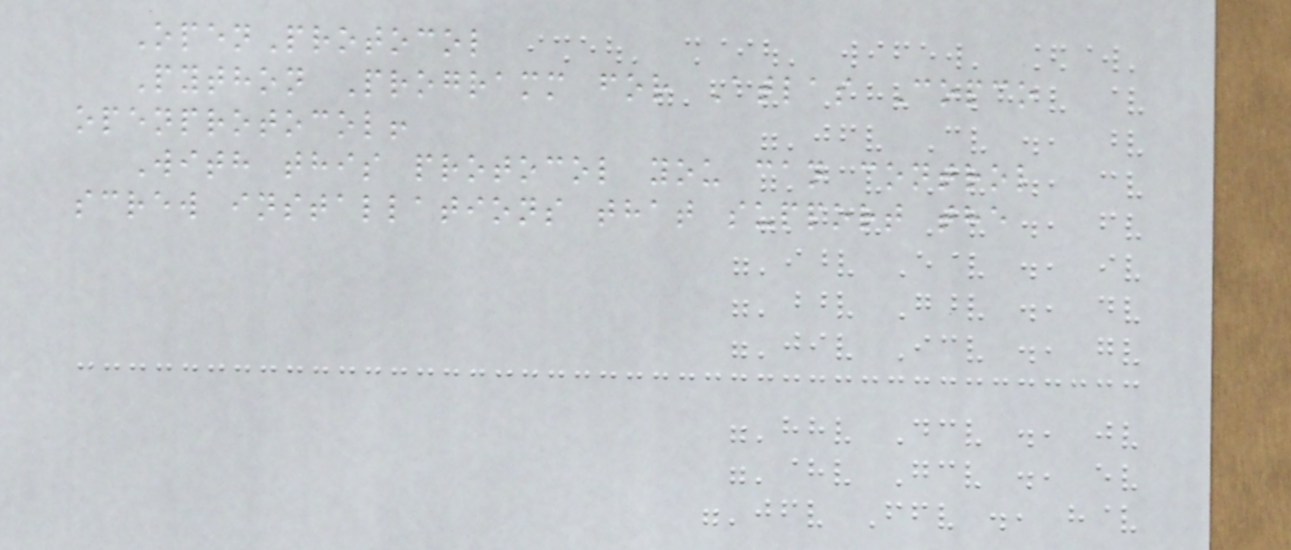OpenProtocol
Python Programm for Atlas Copco
openprotocol!
With this protocol you can control
screw installations that support the
